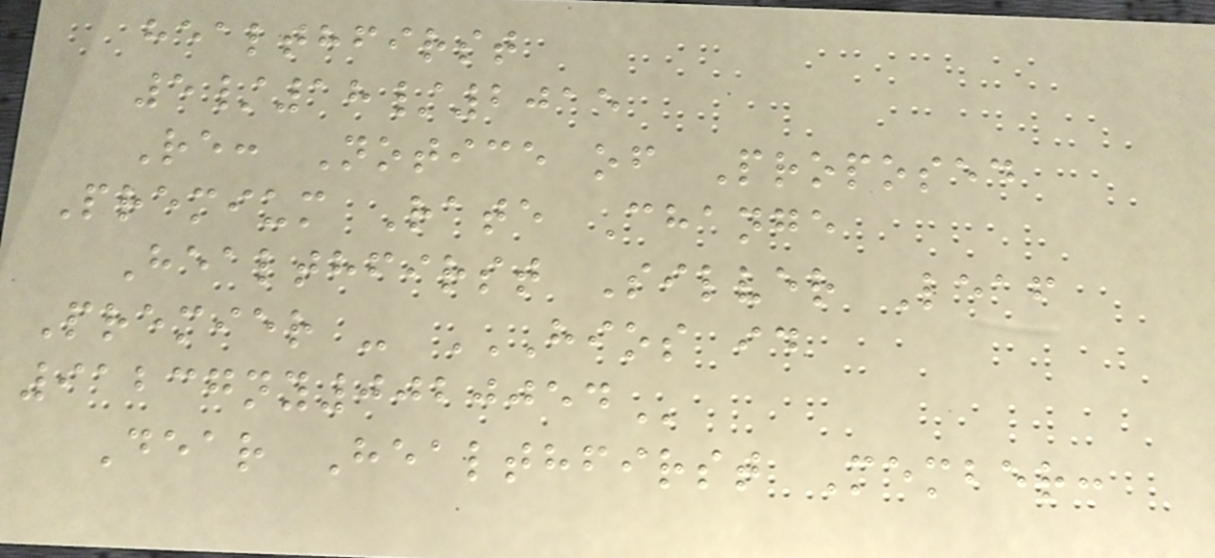healthfirst
5/18/2015
Re: Notice of Proposed
Premium Rate Change
Healthfirst Silver Leaf
Premier - HIOS ID
91237NY0020054
Dear Healthfirst Member:
